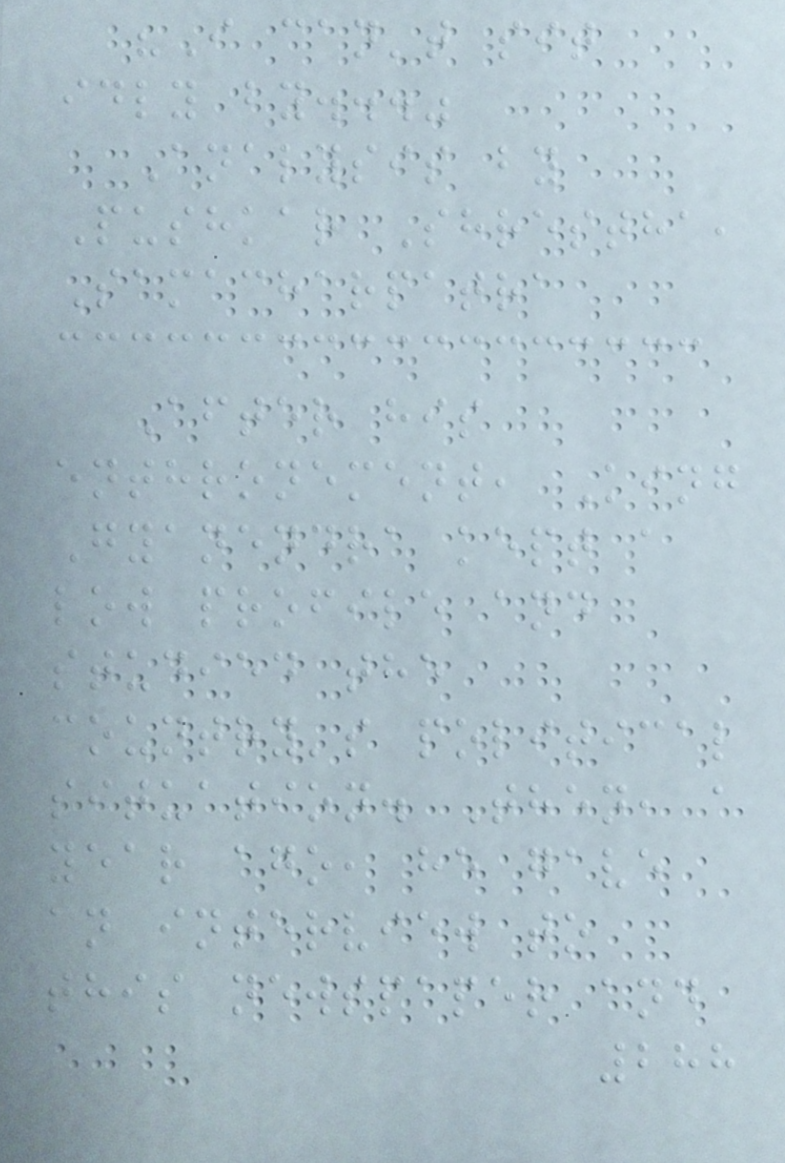"I can't sit
idly by..."
Analysis by
Pushkar Shrestha,
Samacharpatra
After his
enthronement, King
Gyanendra kept a
low profile and
studied the
country's political
situation. Then, a
year ago, he gave
an interview to
this newspaper and
288
